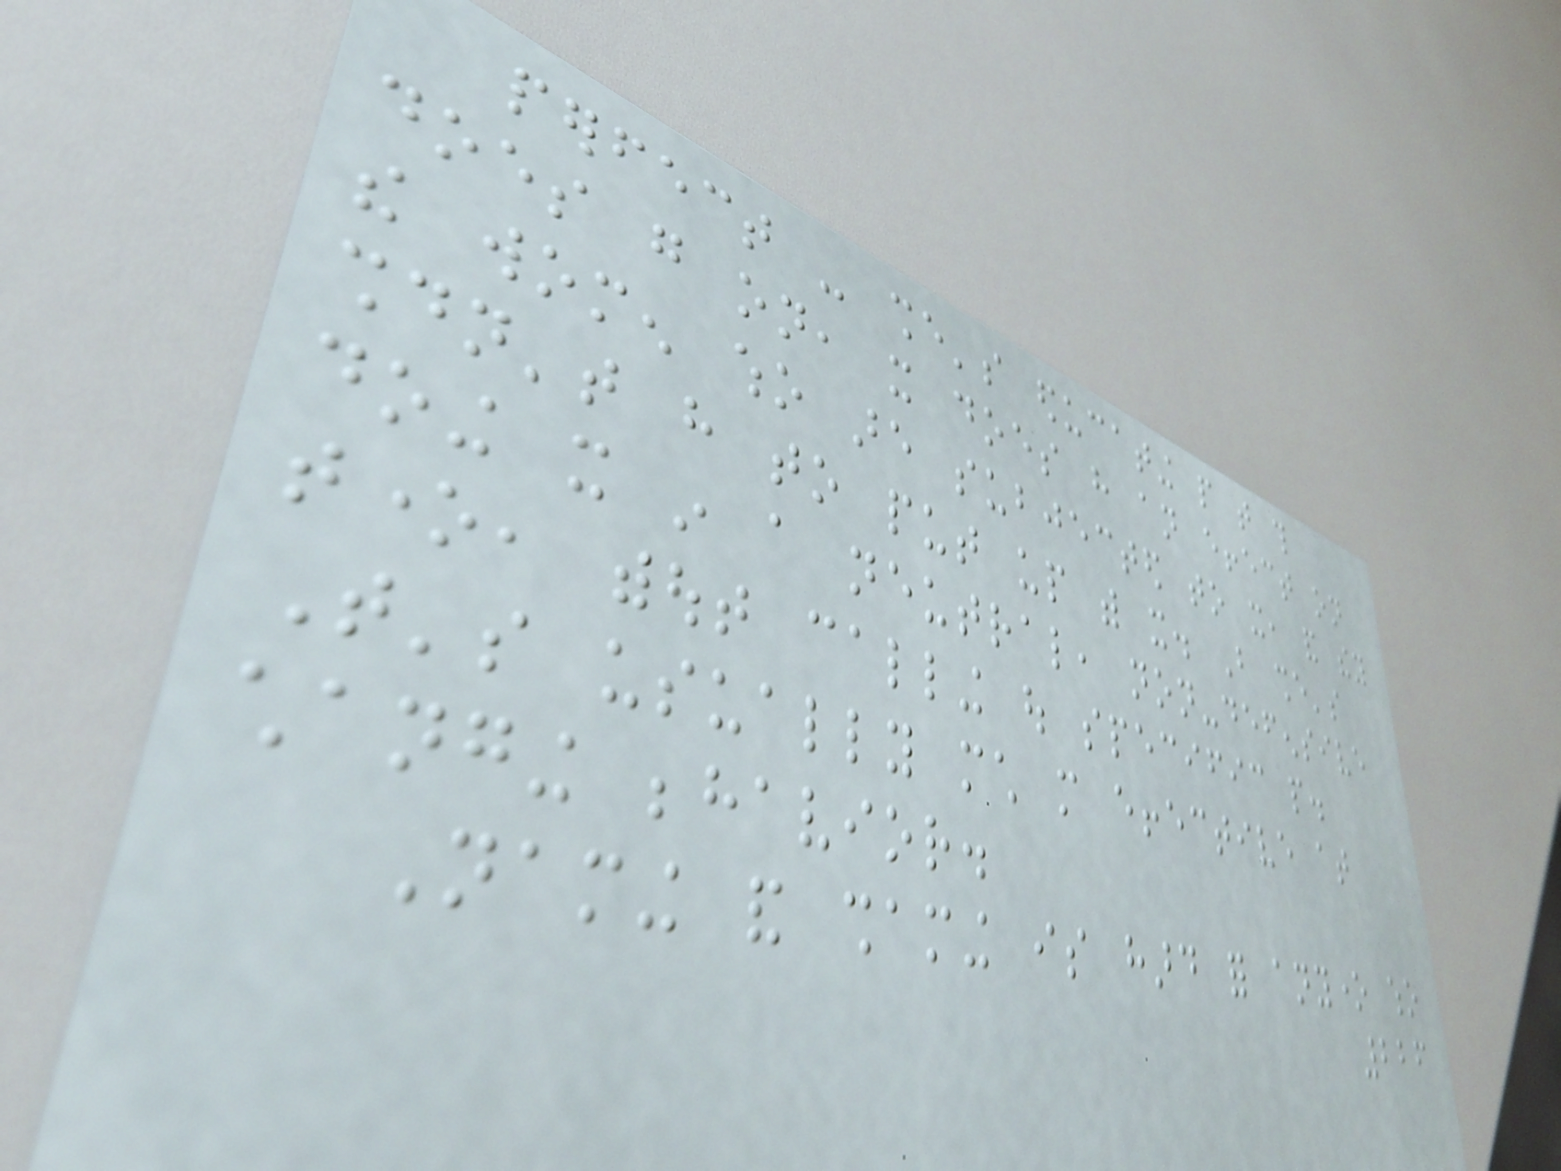perfect - she's educating people that this
does go on, it does have an effect on
the women who are subjected to it, and they
shouldn't have to put up with it. But she's
doing it in a neutral, non-defensive
tone, without calling out specific people.
That's usually much more effective at
changing behavior.
Naming and shaming is hard for anyone who
226
